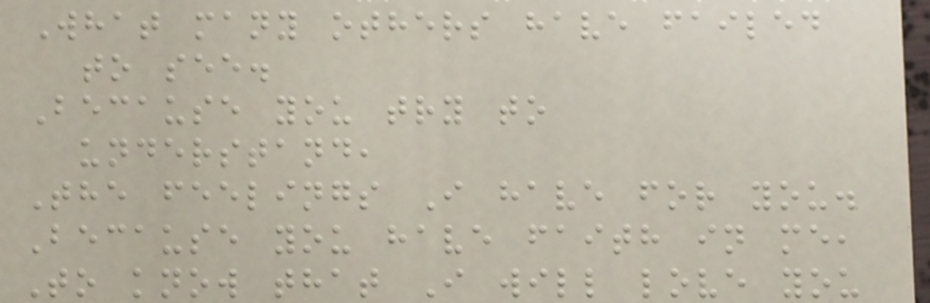What many others have failed
to see.
Because you try to
understand,
The feelings I have for you.
Because you have faith in me,
To know that I will love you
